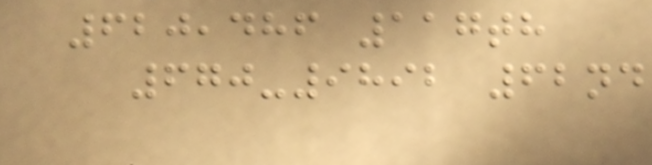620,486 117th
670-9892 62nd
